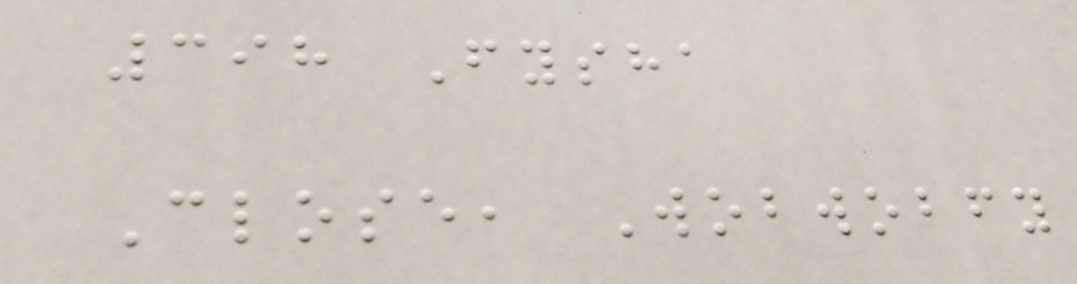398 Fysha
Close, Wobwobfy
